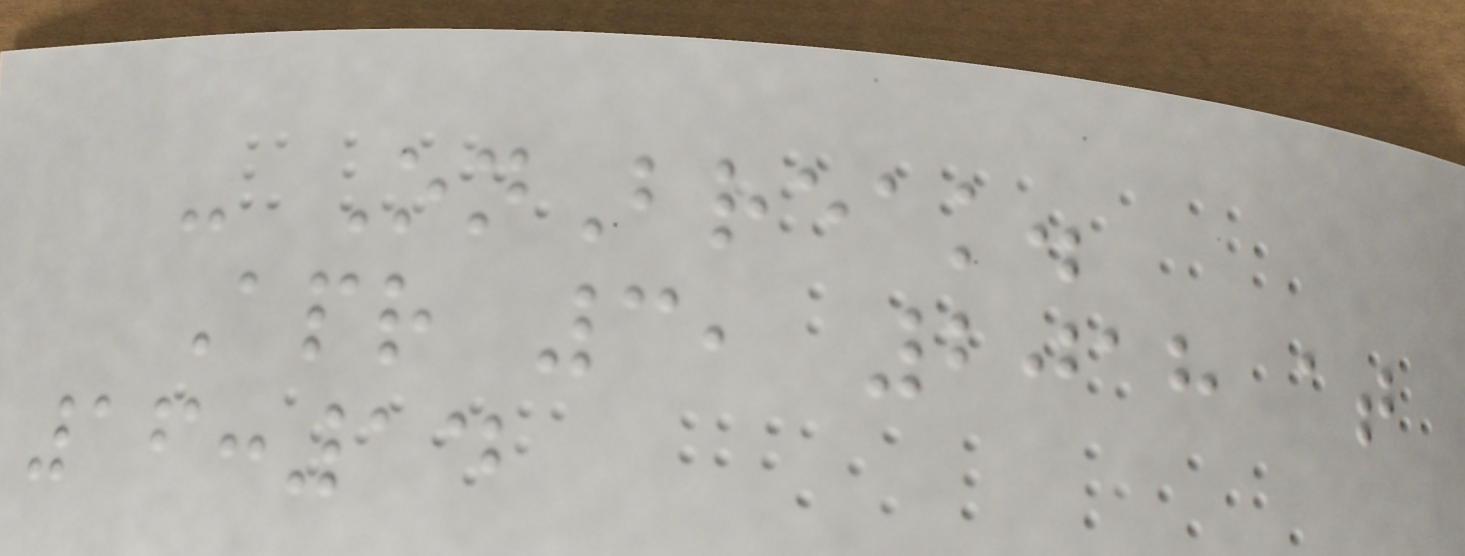- OnBreak.
Apr 3, 2018 at
16:14
